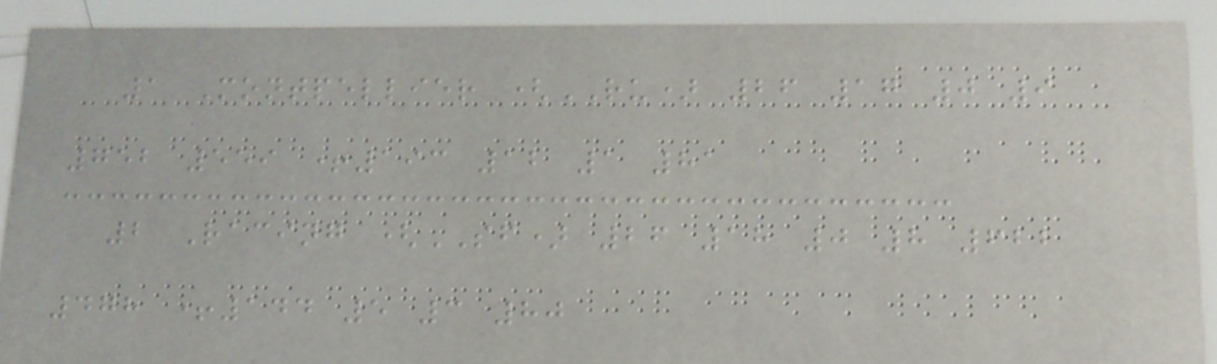1 Montpellier (RU) 26 17 0 9
752 559 +193 12 1 81
2 Racing (SF) 26 18 0 8 622
478 +144 5 3 80
